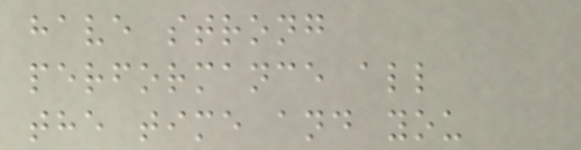have strong
performance all
the time and you
